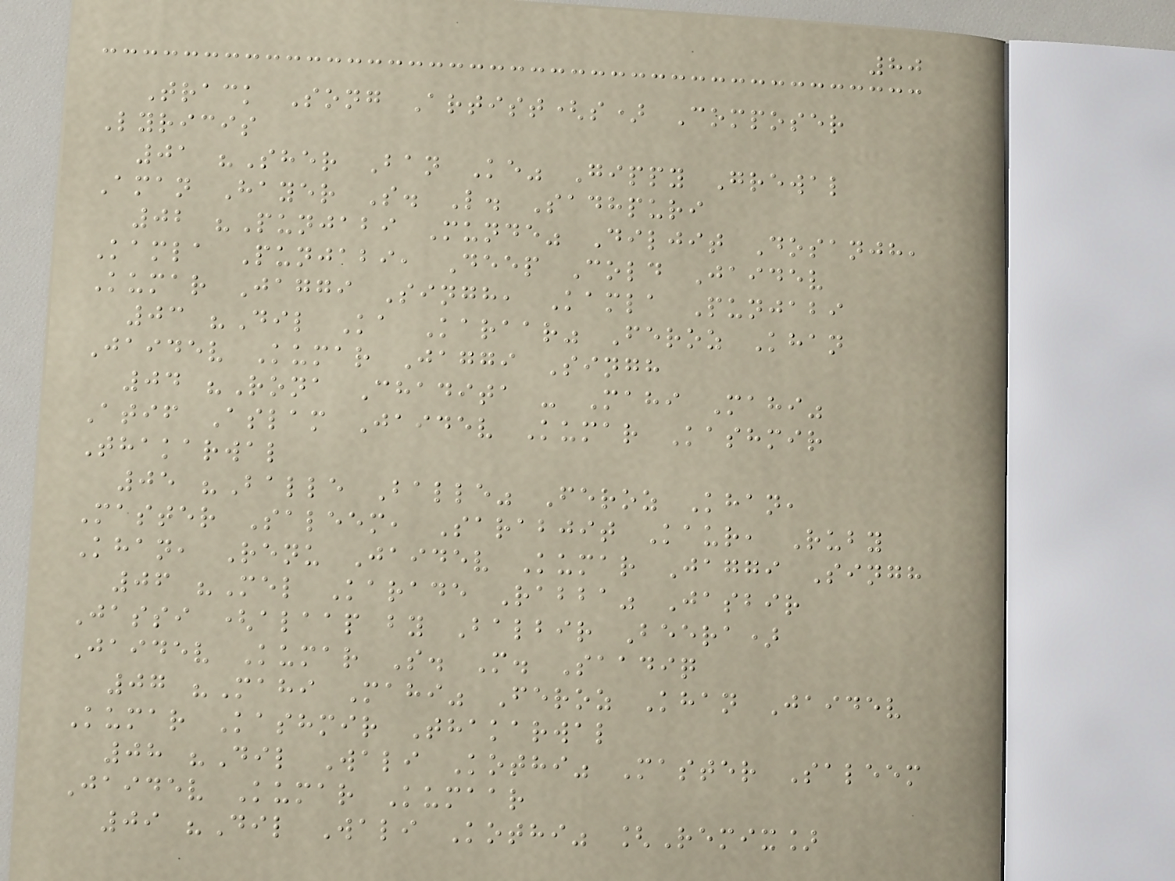80
Track Song Artist(s) Composer
Lyricis
01 "Sher Ban Ke" Gippy Grewal
Aman Hayer S. L. Sadhpuri
02 "Punjabi Munde" Diljit Dosanjh,
Kamla Punjabi, Deep Cold Jaidev
Kumar Jaggi Singh, Kamla Punjabi
03 "Dil Ka Karaar" Feroz Khan
Jaidev Kumar Jaggi Singh
04 "Rona Chadita - Mahi Mahi"
Atif Aslam Jaidev Kumar Kashmir
Thakarwal
05 "Balle Balle" Feroz Khan,
Master Saleem, Sarabjit Kaur, Ruby
Khan, Renu Jaidev Kumar Jaggi Singh
06 "Mel Karade Rabba" Jasbir
Jassi (alaap by Balbir Beera)
Jaidev Kumar S. M. Saadiq
07 "Mahi Mahi" Feroz Khan Jaidev
Kumar Kashmir Thakarwal
08 "Dil Wali Kothi" Master Saleem
Jaidev Kumar Kumaar
09 "Dil Wali Kothi" [Remix]
